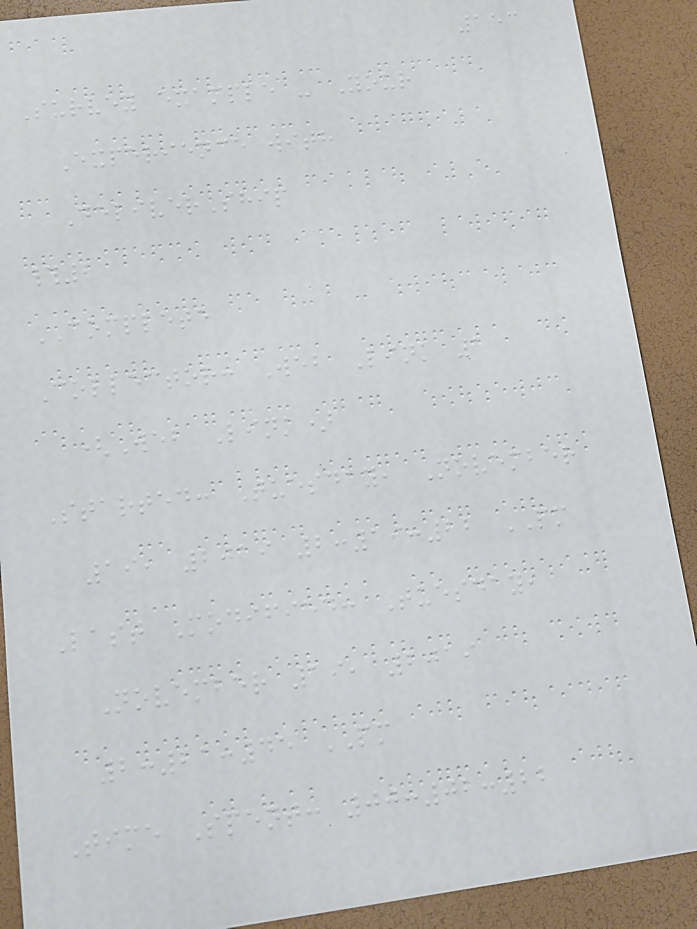153
Survey example - Your
Experience with
DeliverShip
#2
COMPLETE
Collector: Web Link 1
(Web Link)
Started: Tuesday, November
19, 2019 2:19:22 PM
Last Modified: Tuesday,
November 19, 2019
2:21:45 PM
Time Spent: 00:02:22
